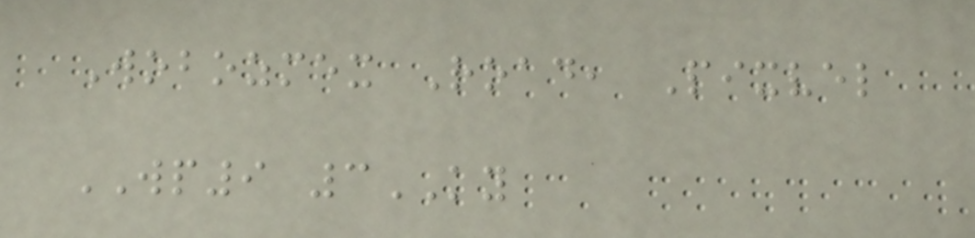Wobozmex Road, Pixvel
WP9 3KY
